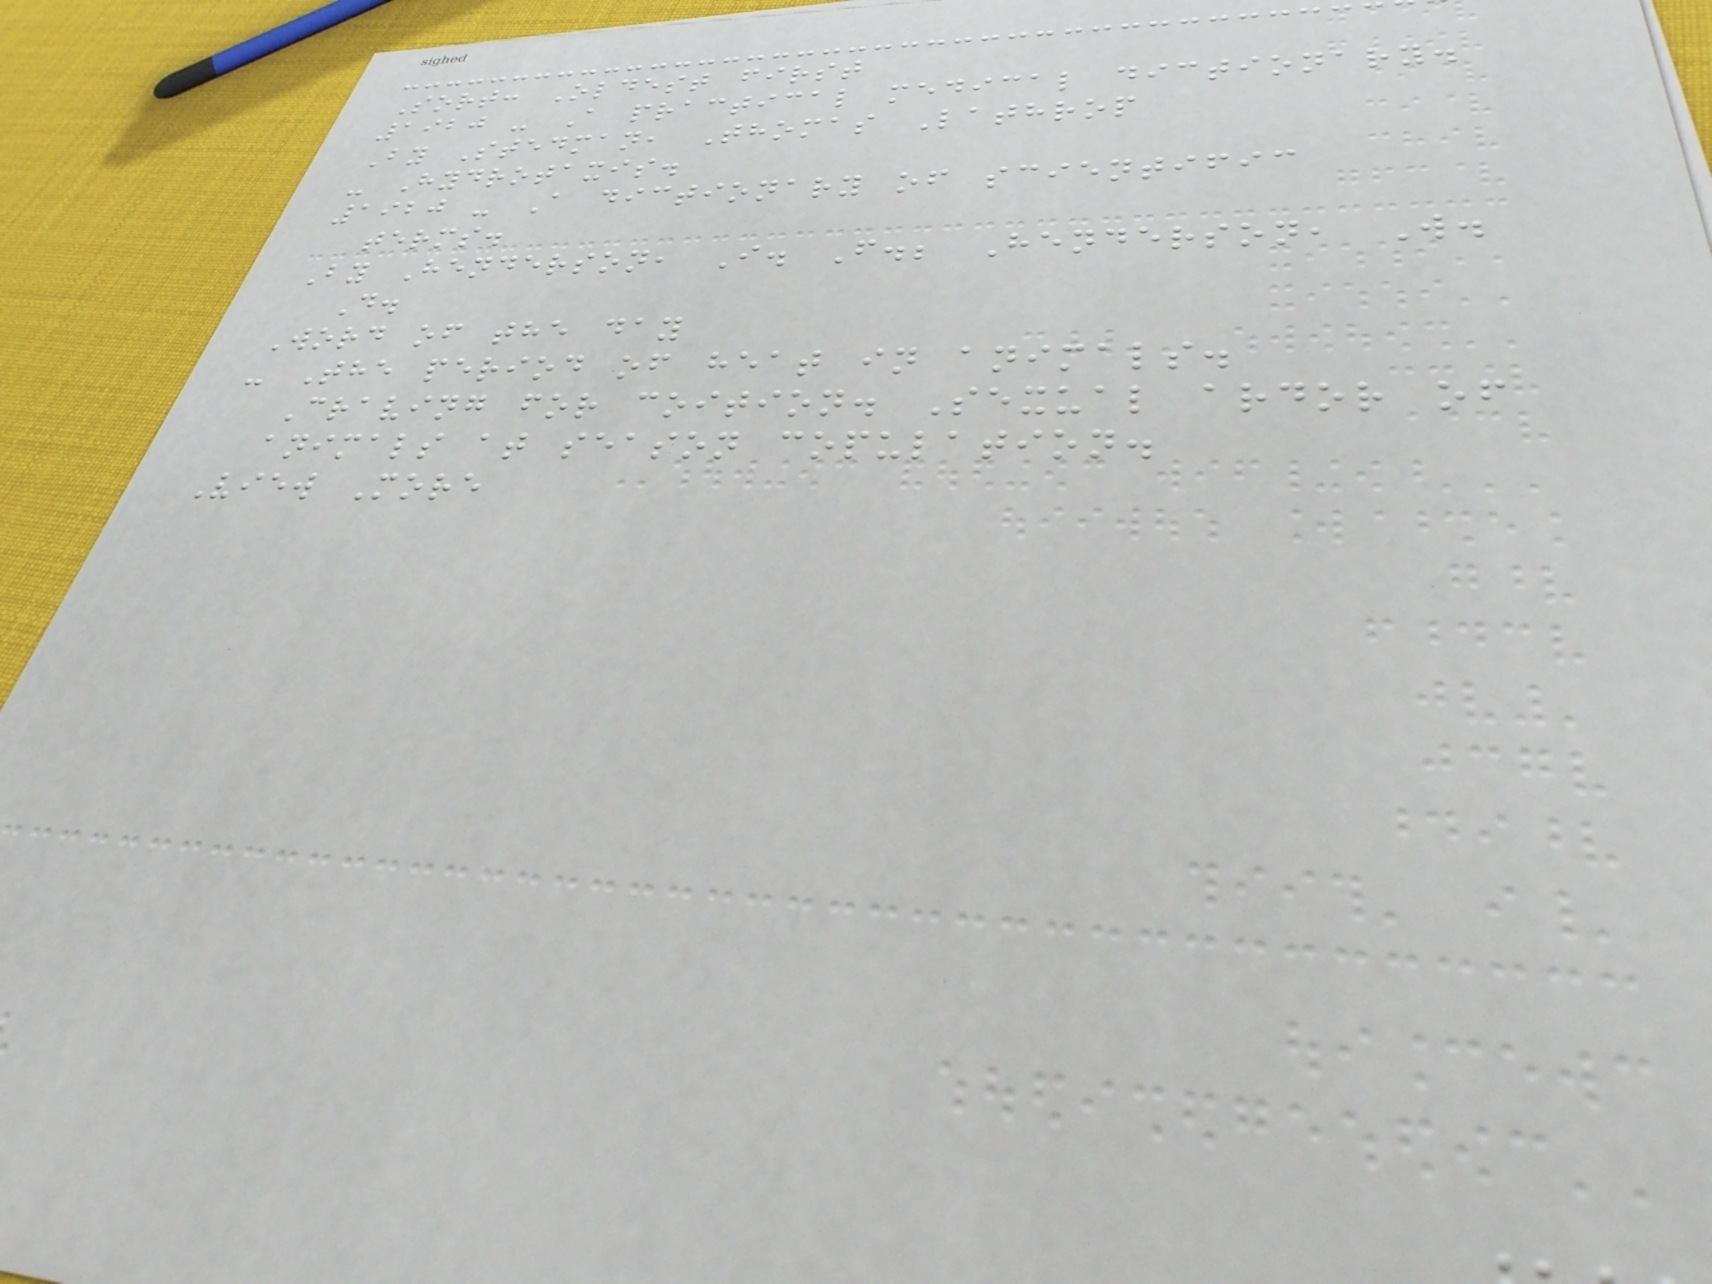Sort: Oldest first
1920 - A practical medical dictionary.
By Stedman, Thomas Lathrop
- Hydrotaxis.
1920 - A dictionary of scientific
terms.
By Henderson, I. F.; Henderson, W.
D.
Word of the day
- The period of heat in animals.
Craving for coition. Sexual ardor of
animals at season copulation.
View More
